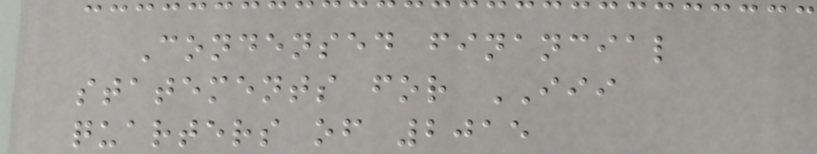Condensed financial
statements for III
quarters of 2015
